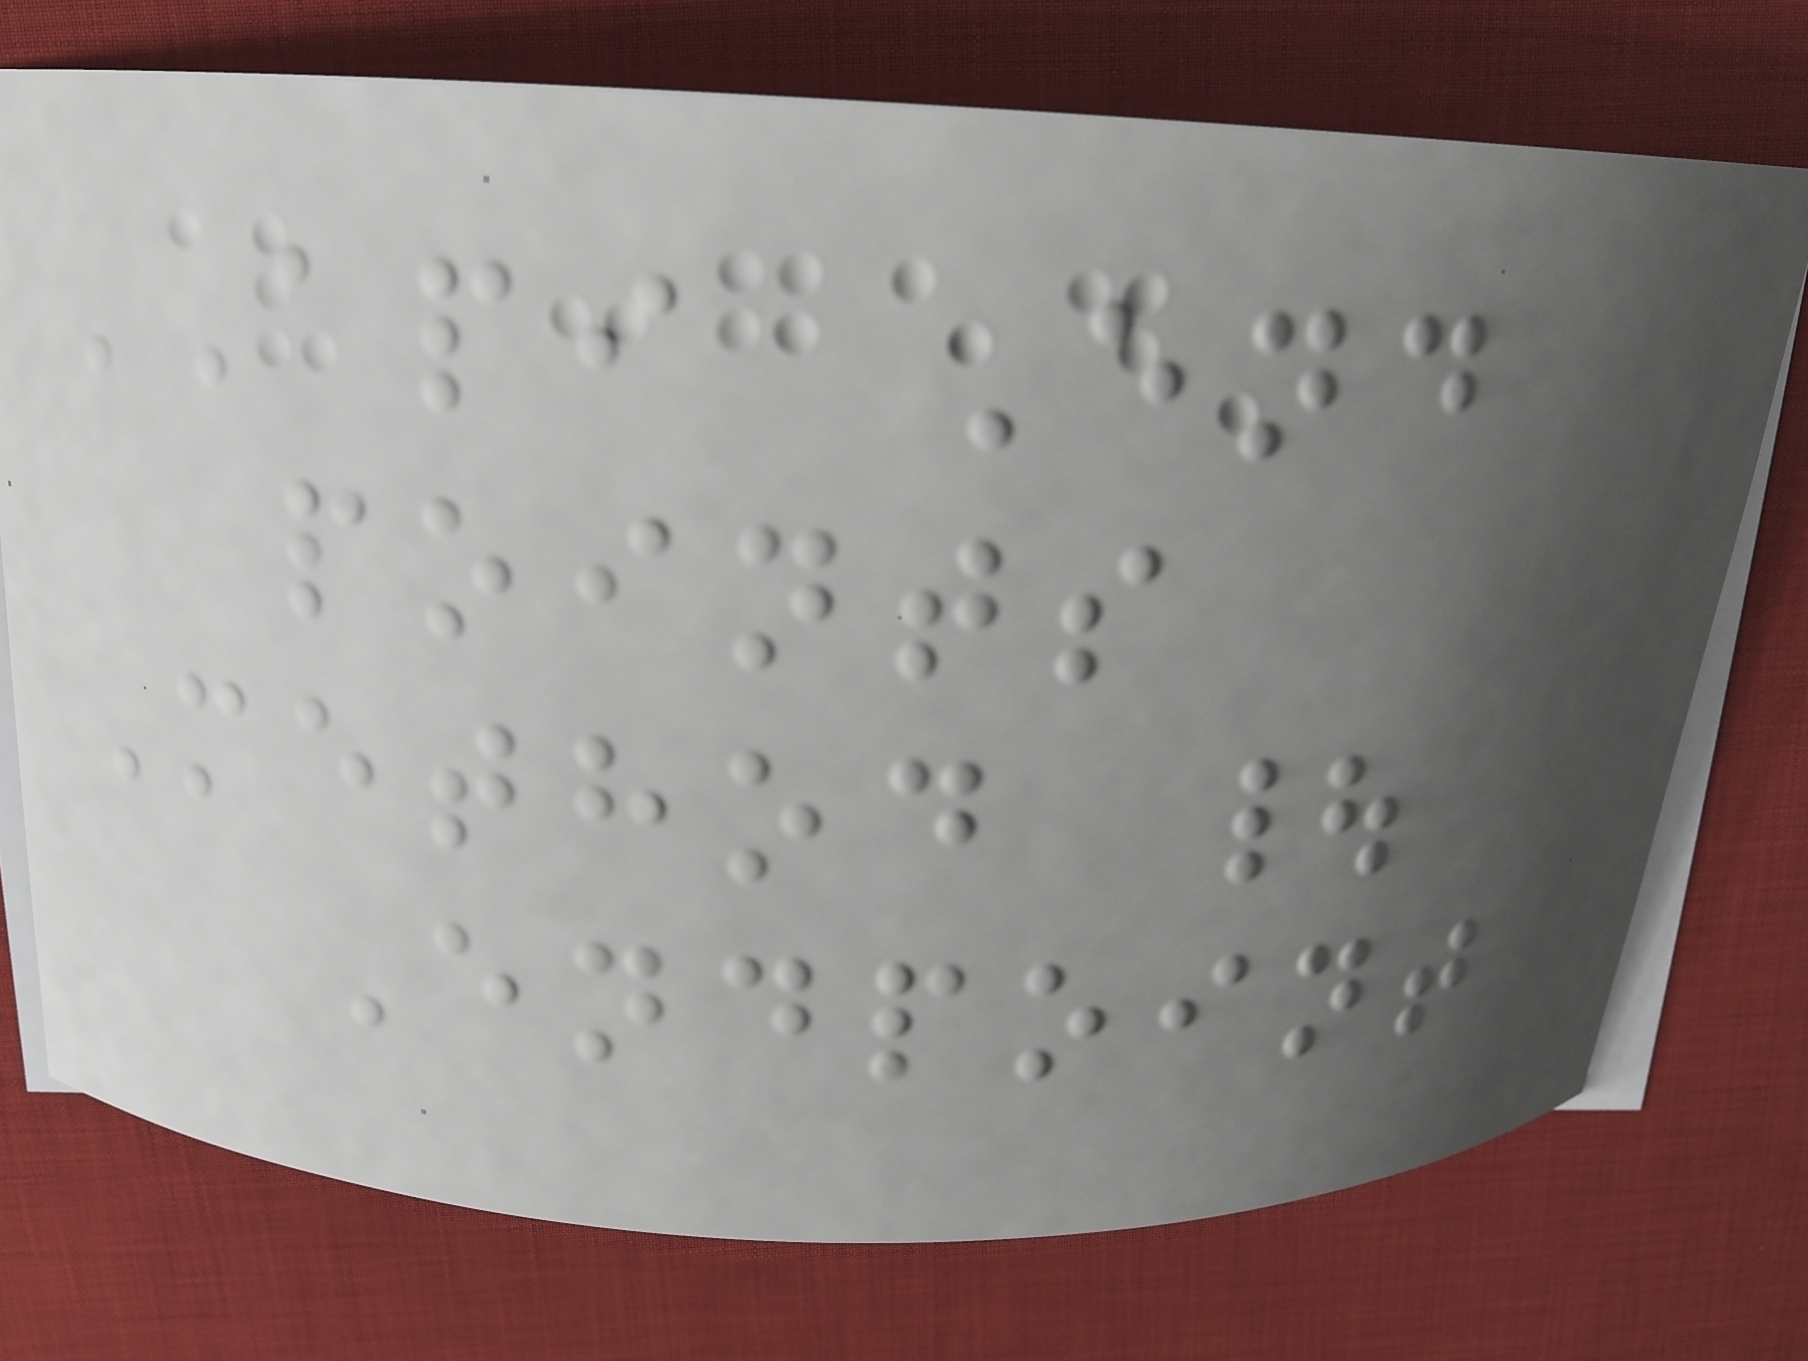API End
points
Method |
Endpoint
